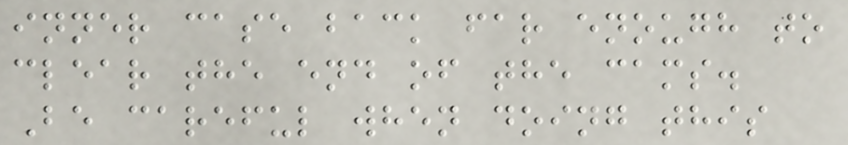inner case back far enough to
clear the end of the cams.
Be careful when doing this
